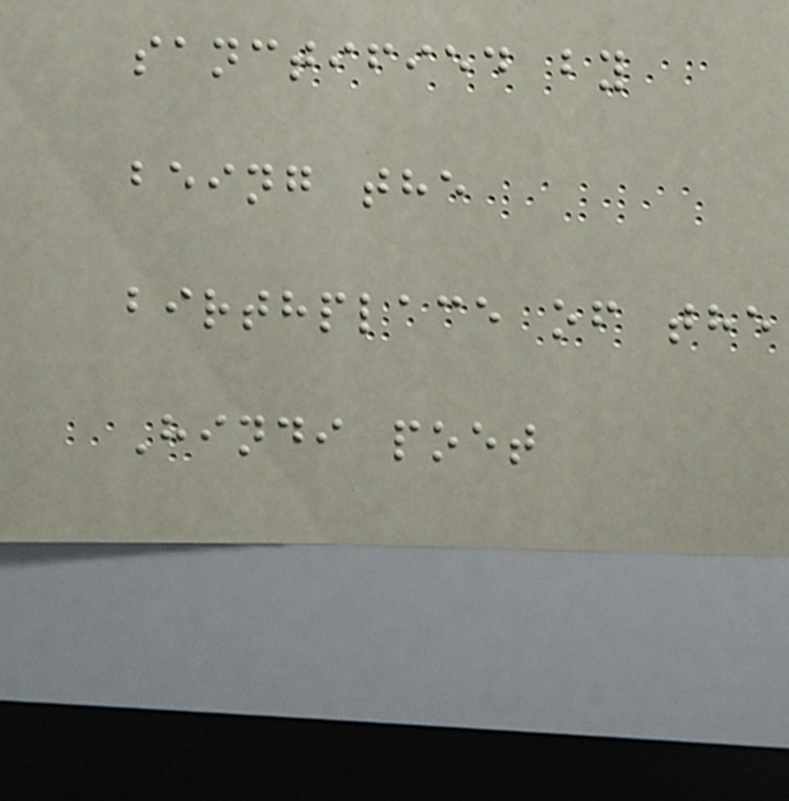sanctified by
being the
birthplace of the
Hindi poet
